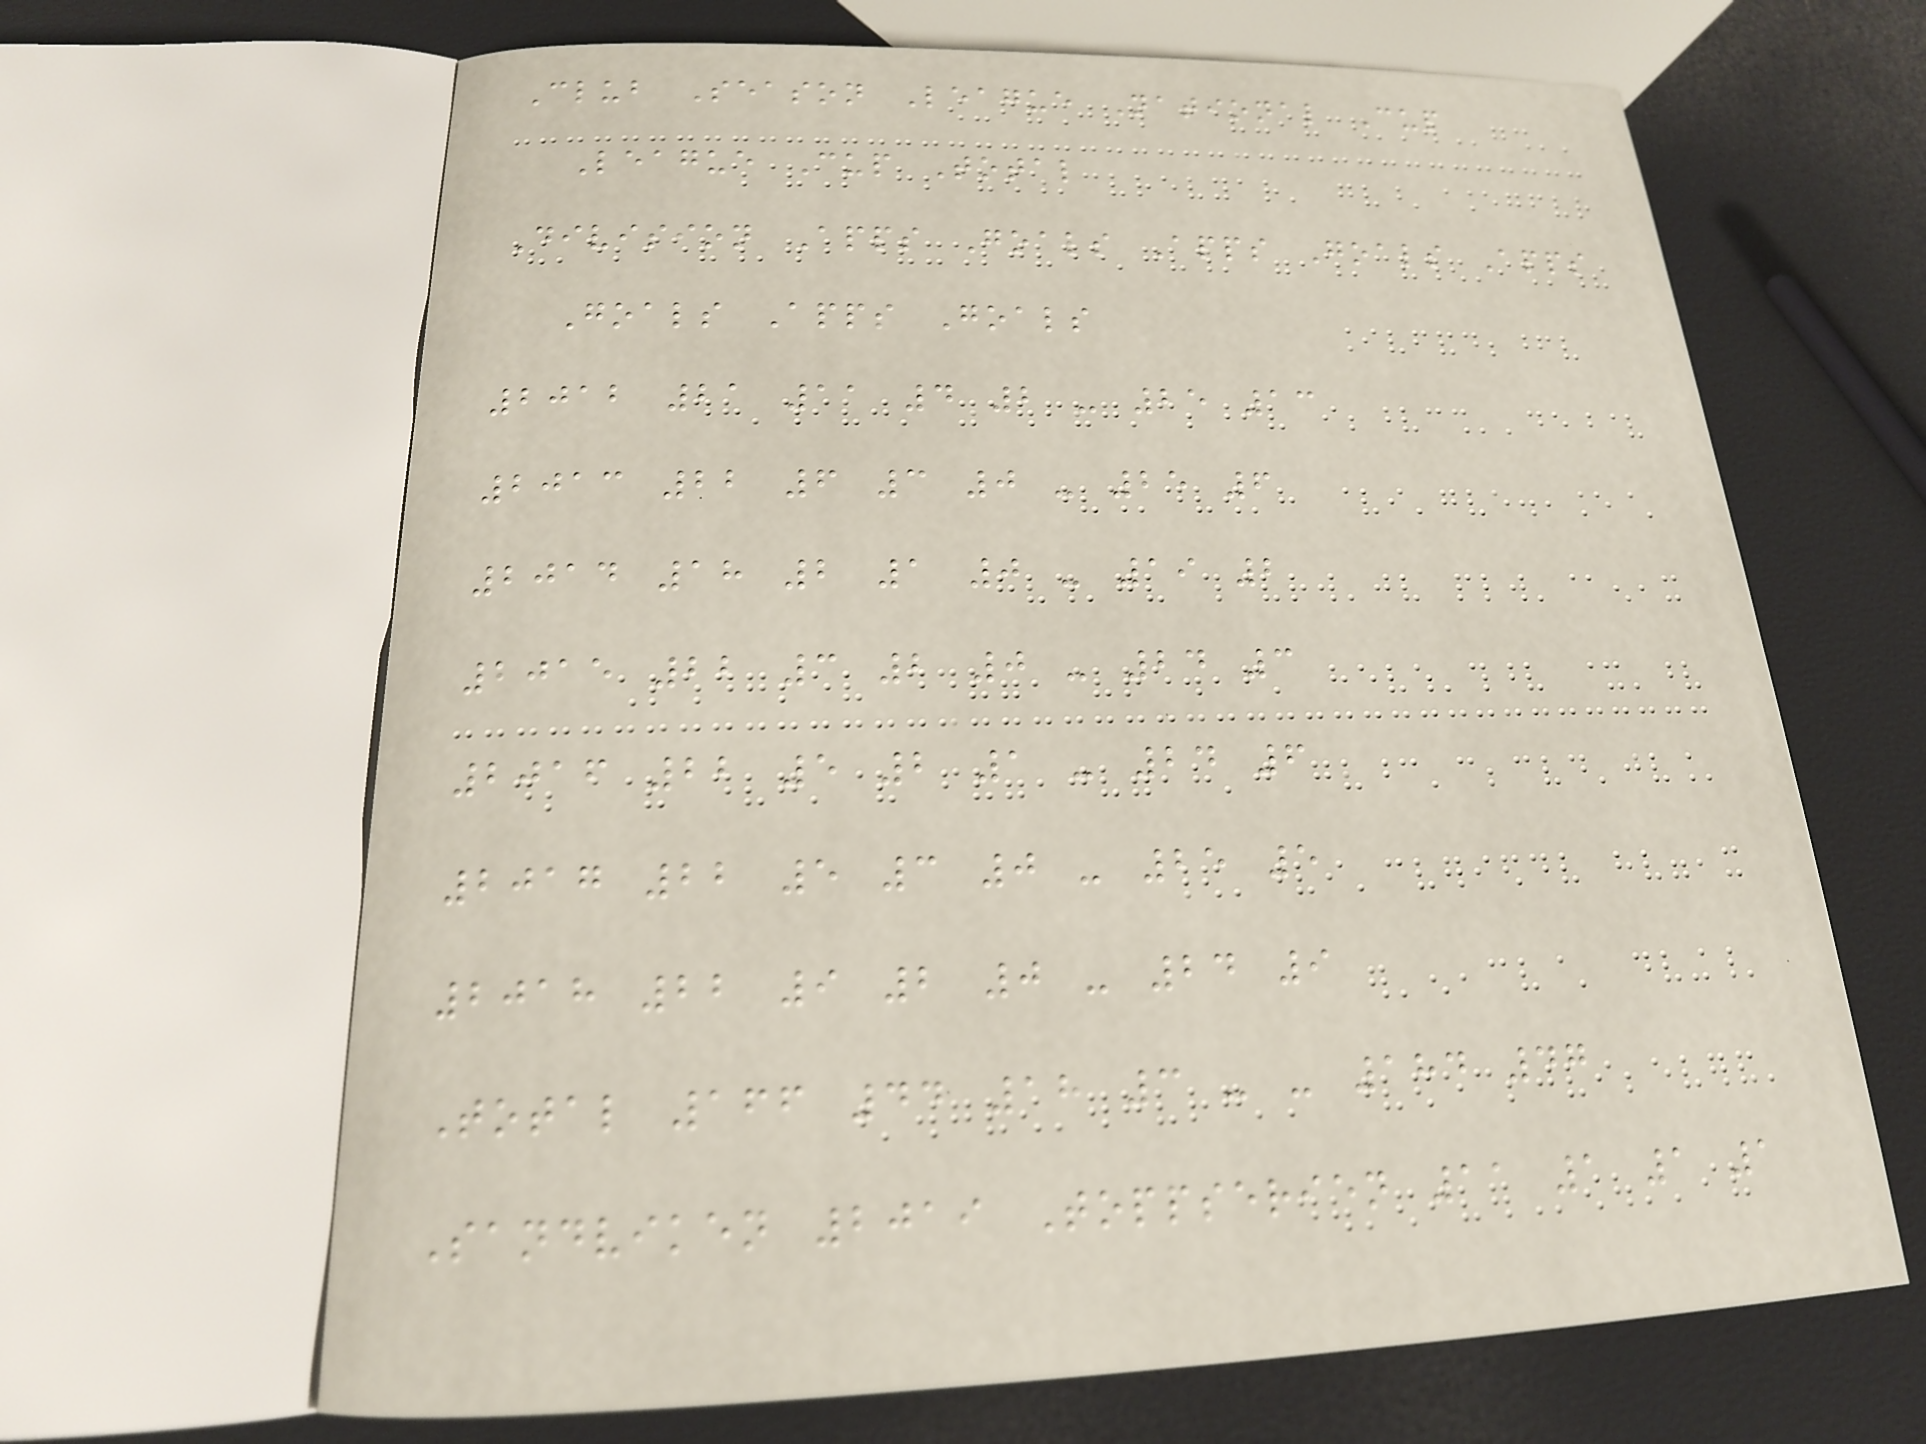Club Season League National Cup
League Cup Total
Division Apps Goals Apps Goals Apps
Goals Apps Goals
2012 21 11 4 2 - 25 13
2013 22 6 3 0 - 25 6
2014 18 2 1 0 - 19 2
2015 22 3 2 0 - 24 3
2016 22 5 2 1 - 24 6
2017 22 5 3 0 - 25 5
2018 22 9 2 0 - 24 9
Total 166 44 18 3 - - 184 47
Sandviken 2019 Toppserien 11 1 1 1
